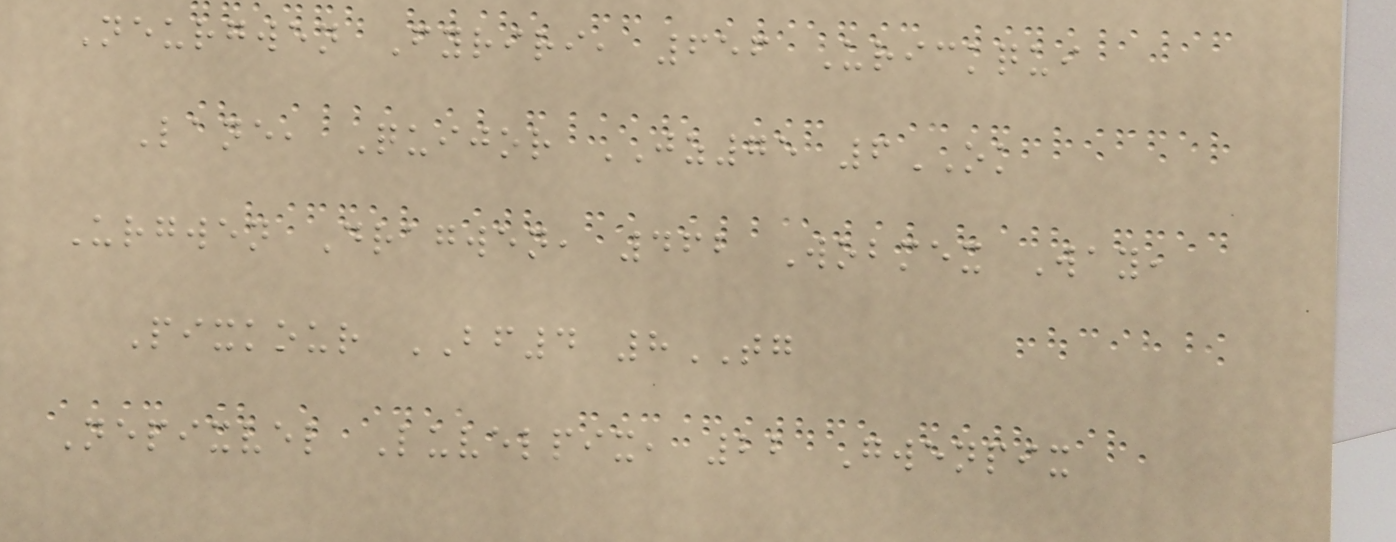Neurgwen Fyriri, 656 Urickqui
Lane, Quijor JZ75 6OK
Urgwen Dragwen, 462 Wobmex Way,
Pixkour BF4 8TG
Nepixvel Luvelpix, 22 Gwenpix
